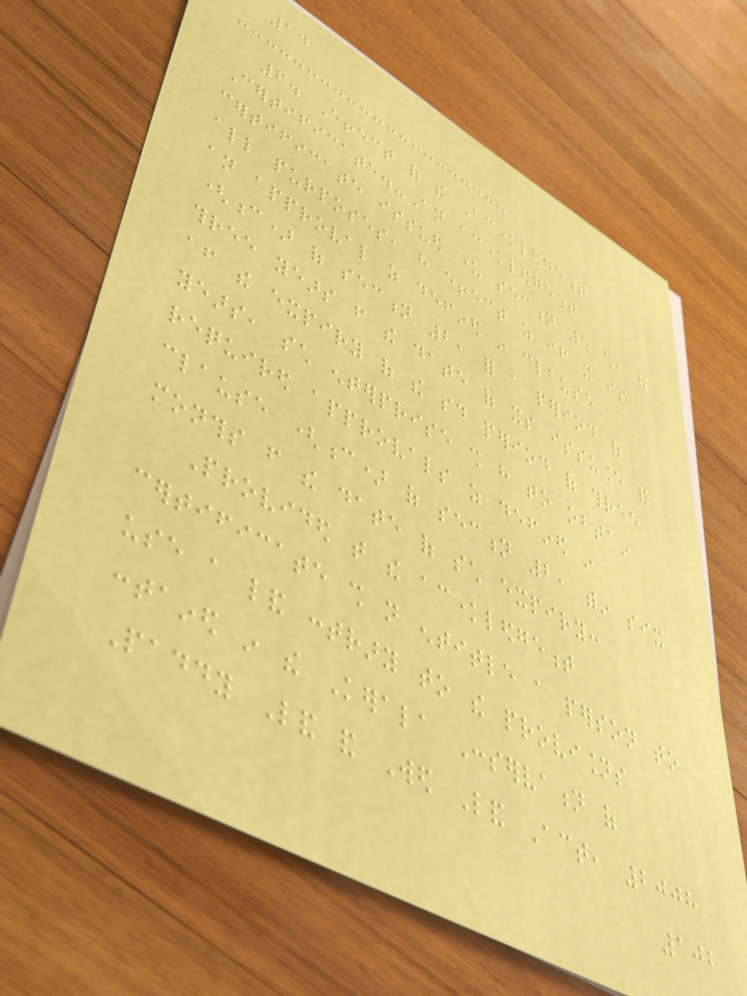14
6. Effect of the Acknowledgement
Certificate.-An acknowledgement
certificate issued under section 5 shall, for
all purposes, have effect as if it is
an approval as defined in clause
(c) of section 2, for a period of
three years from the date of its issuance and
after the expiry of the said period of three
years, such enterprise shall have to obtain
required approvals as defined in
clause (c) of section 2, within six
months from the date of such expiry:
Provided that the acknowledgement
certificate shall not entitle a person to
use a land contrary to the provisions
contained in the Kerala Conservation of
Paddy Land and Wed Land Act, 2008
102
